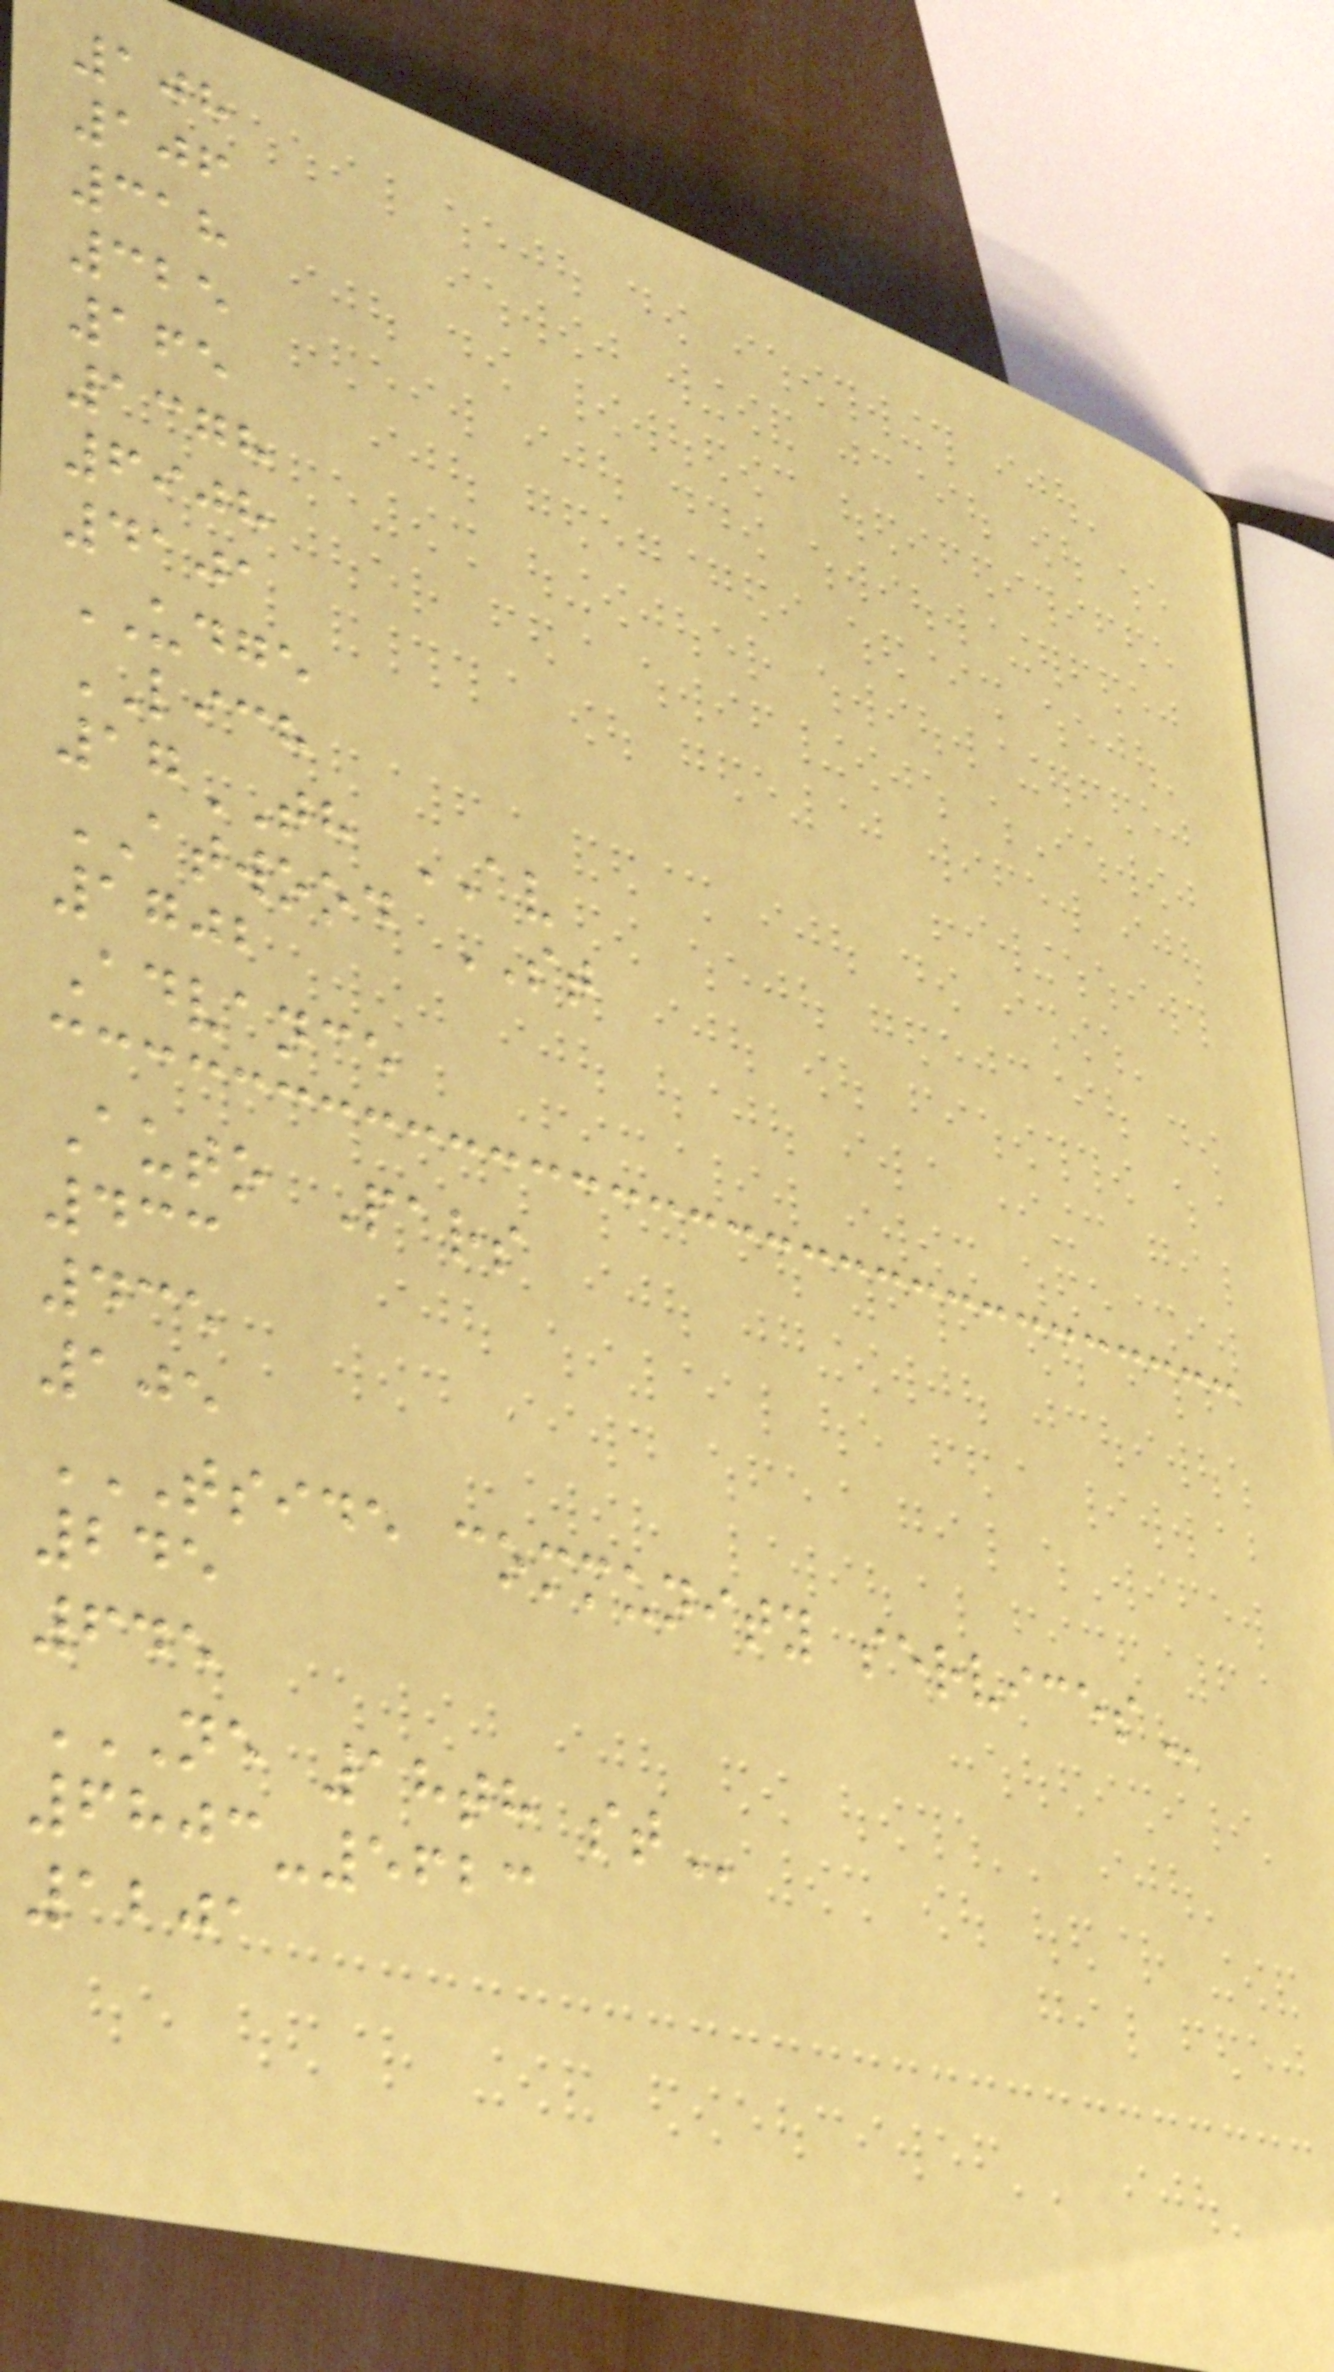108
106
318
325
165
1378
6908
4101
UDGE
LICH
17TH AV
ATWOOD ST
1702
Advance
Auto Pars
433
435
105
TSIDE COMMUNITY SERVICES
245
645
NE 18TH ST
6803-5623
1201
